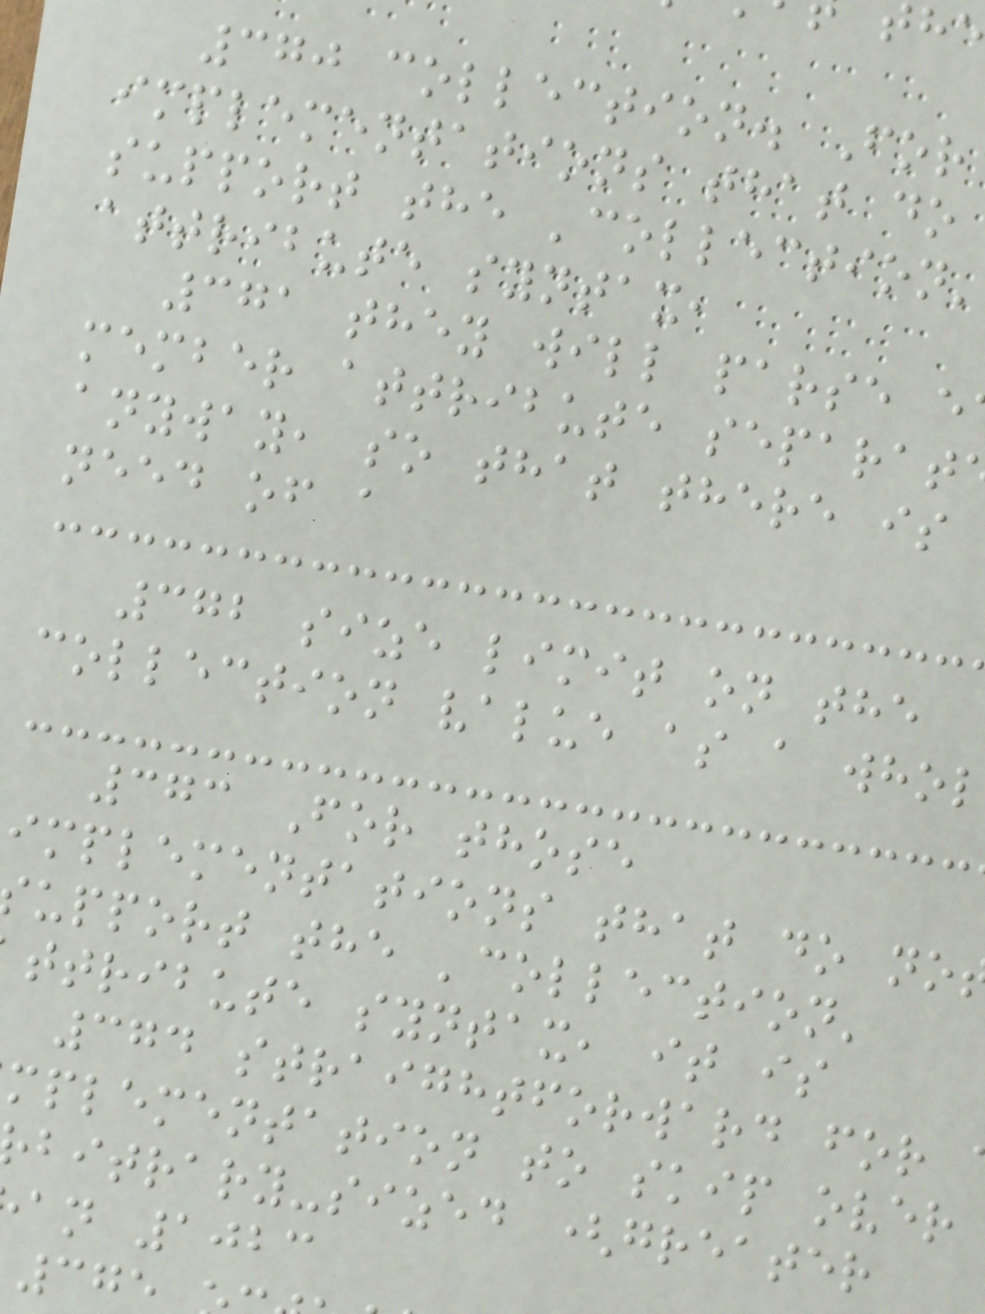370 collection. For
implementations that do
support the 'collection
attribute syntax,
371 they will parse e
member attribute separat
anyway, so that there is
need of a
372 size limit on the
collection value as a whol
373 For those
implementations that do no
upport the 'collection'
ttribute syntax, it is
374 straightforward for
mplementation to skip over
bitrary-sized (greater
an 1023
